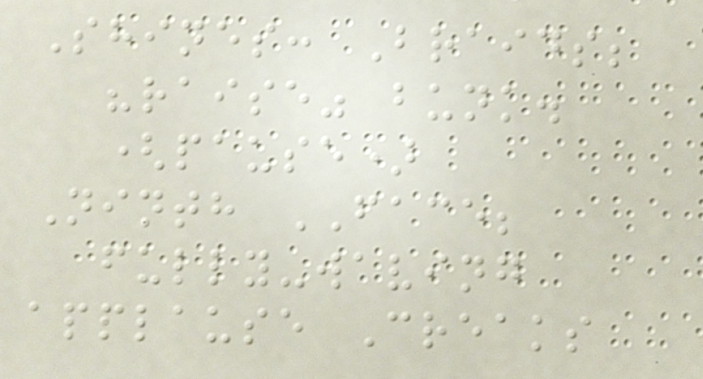Shines: Braids;
"raise" bunk.
(pause)
Ninth FACE;
fully-waving
applause Creaks
